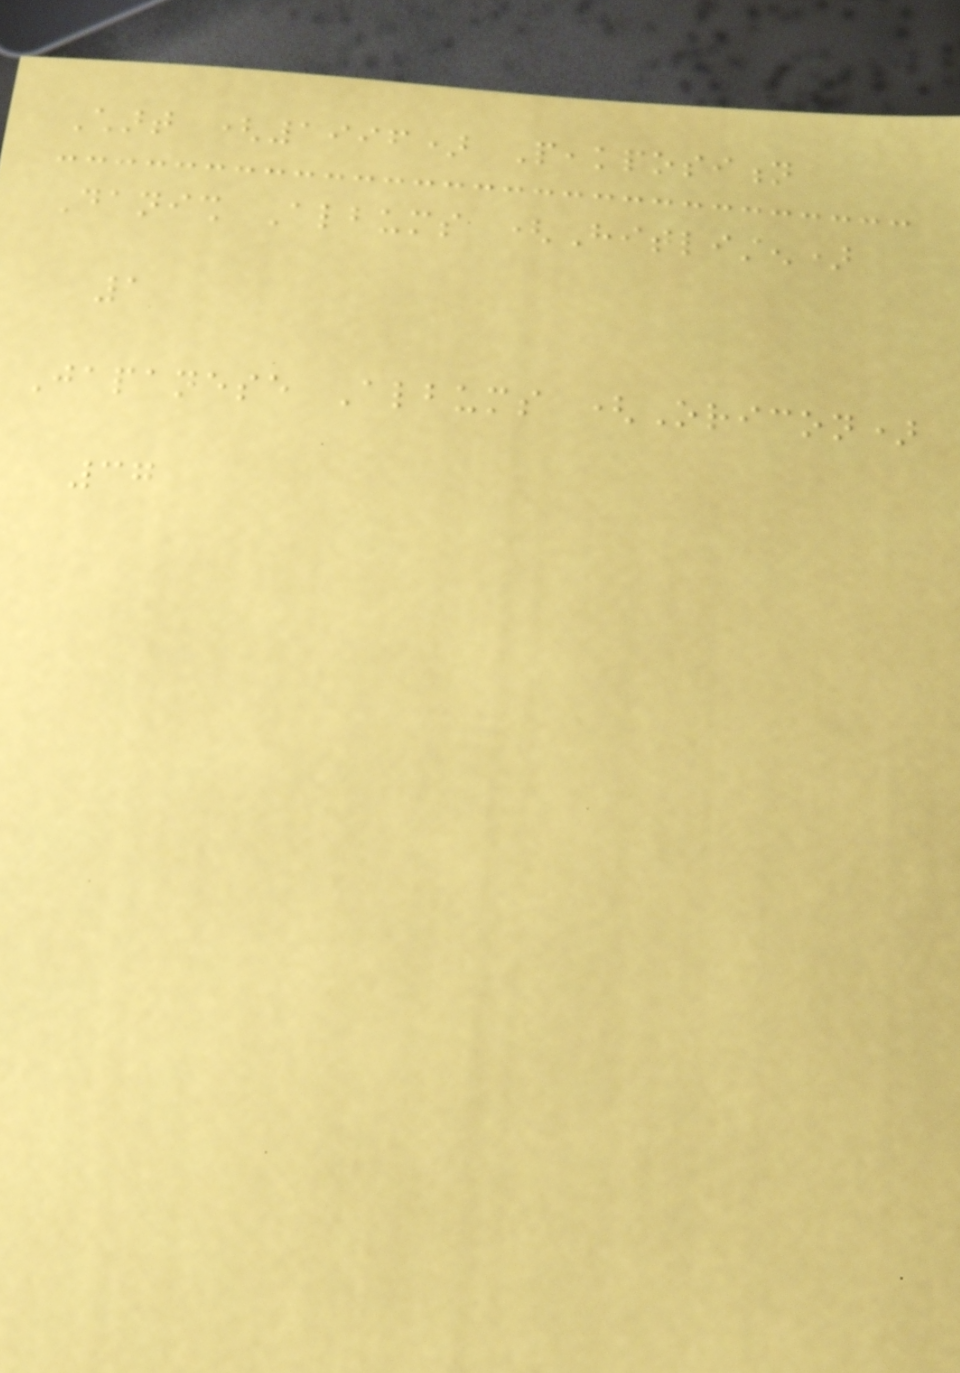Chart (1996) Peakposition
Danish Albums (Hitlisten)
1
Japanese Albums (Oricon)
37
